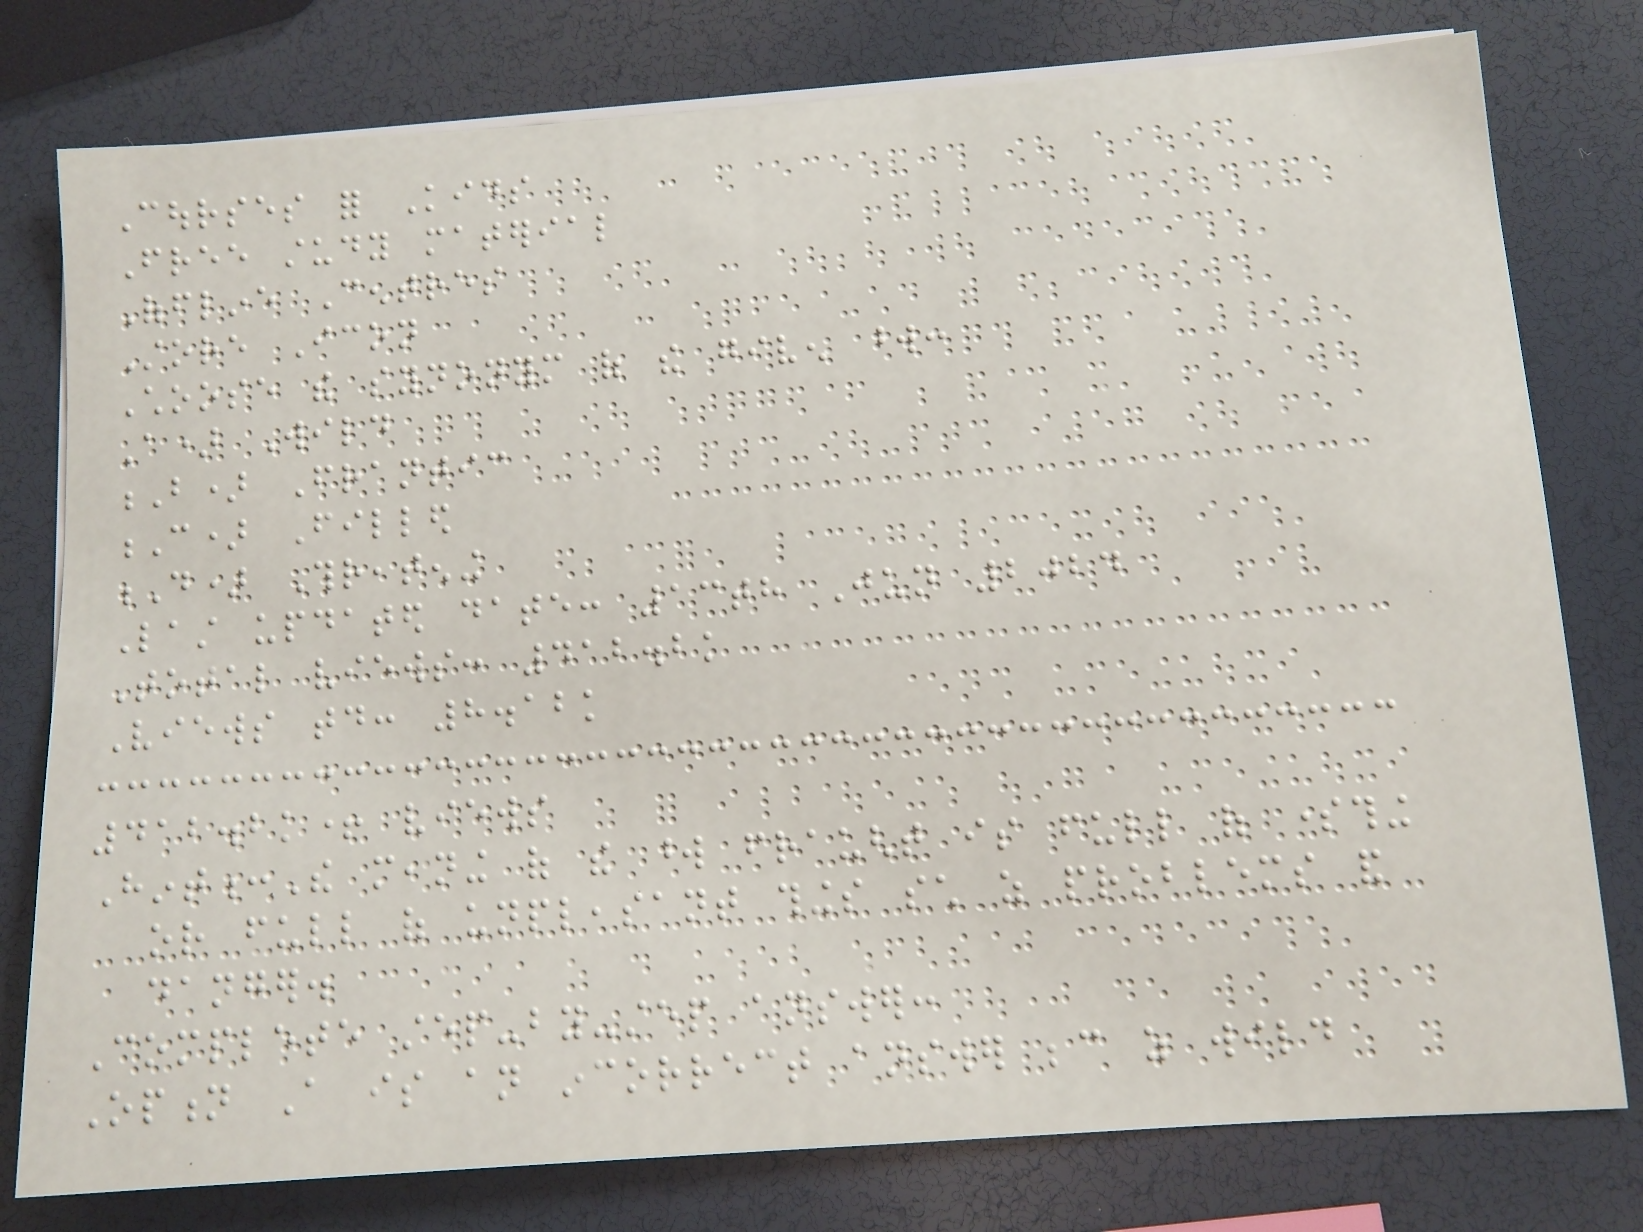Courses for Kids
Free study material
Offline Centres
Store Icon
Choose the synonym of the given word:
A) Wild
B) Frantic
C) Filled
D) Threatening
Last updated date: 13th Jun 2024
Total views: 412.2k
Views today: 8.12k
412.2k+ views
Hint:The meaning of the word fraught is full of something
or full of unpleasant things such as problems and
danger.
Complete step-by-step answer:
Option A is an incorrect answer because as wild
